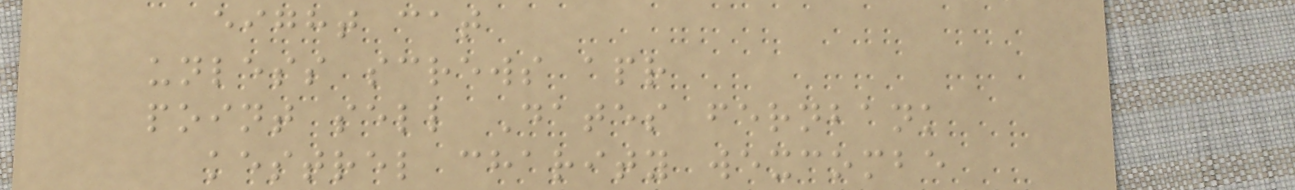eight cat
unless screws apr
point sell Dates fernbank
kestrel charity wexcombe
